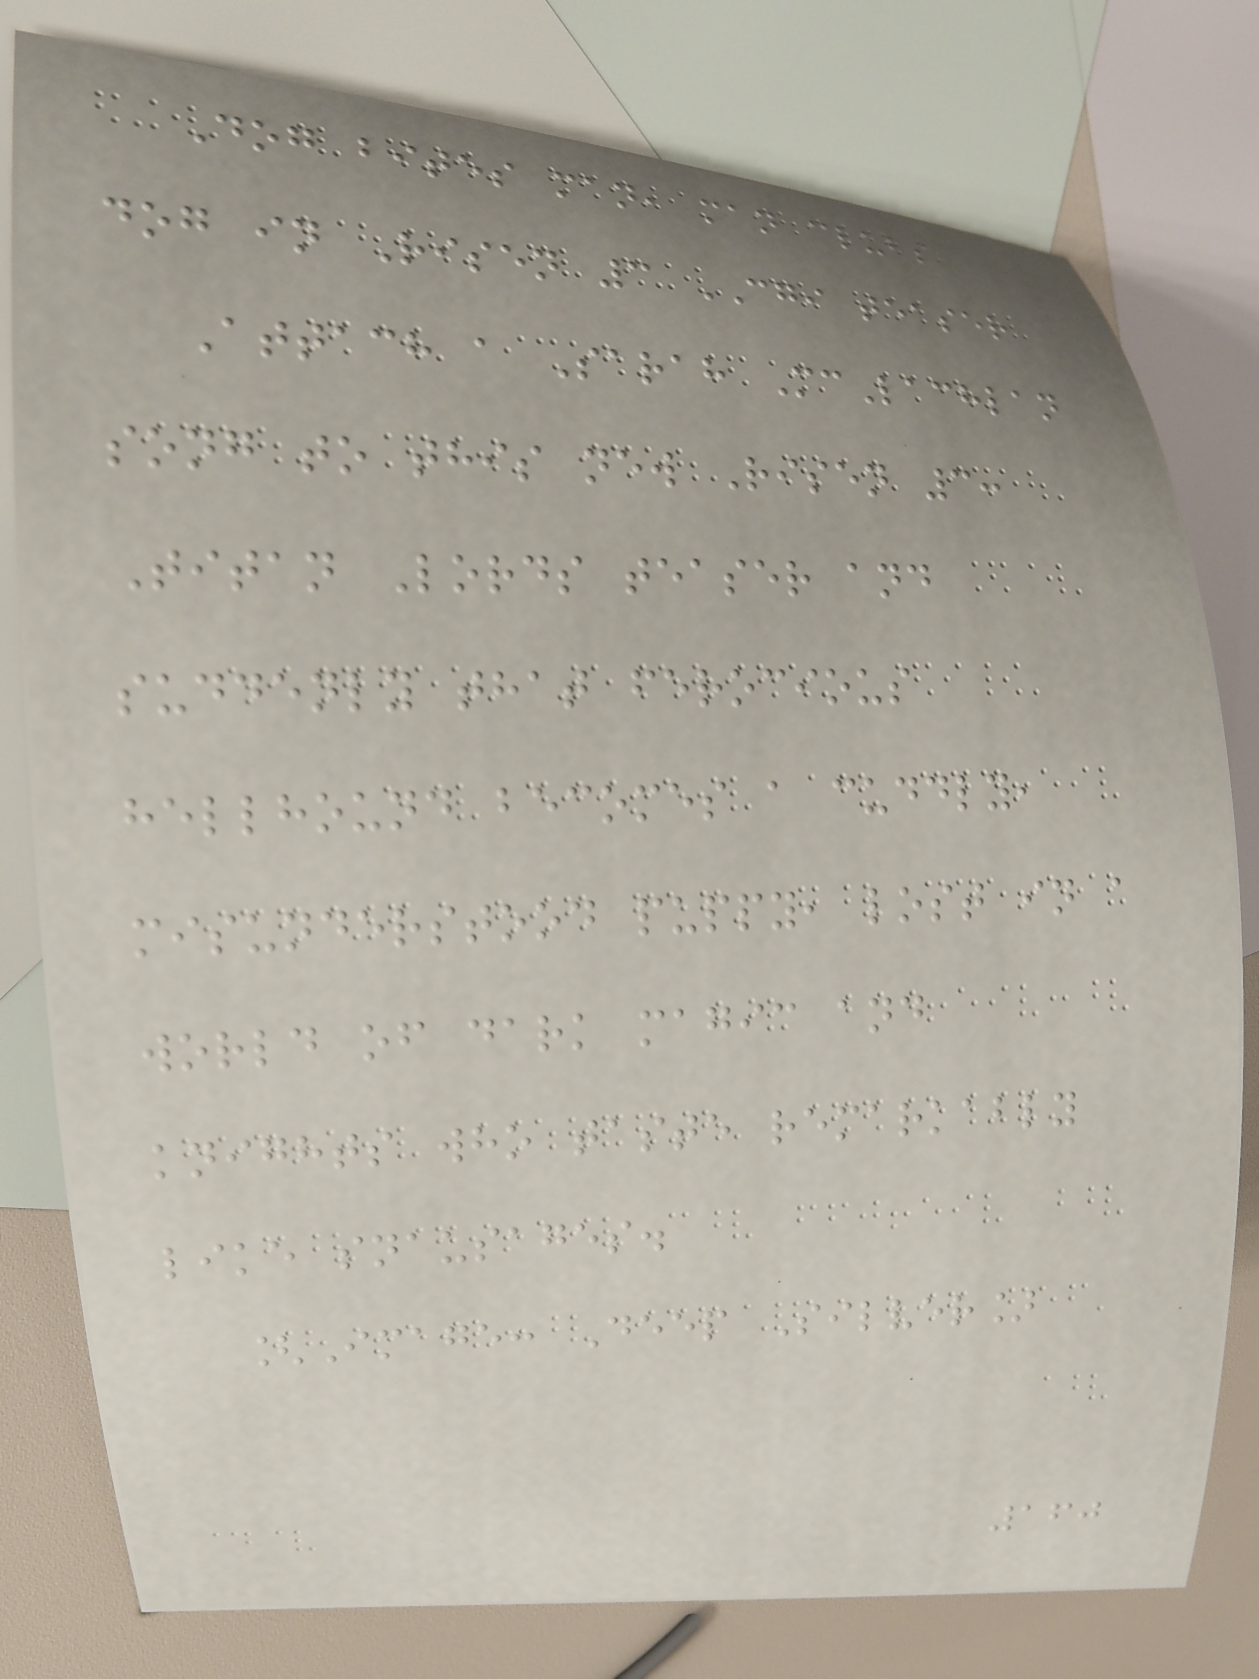Dog bites man, man clubs
dog in Risen 3 CGI teaser
Attach a Sarah McLachlan
song to this new Risen 3:
Titan Lords teaser and
suddenly that ferocious
hellhound becomes a cuddly,
misunderstood puppy, lost in a
world of dark magic and
knights who taste remarkably
like snausages.
[Image: Deep Silver]
160
